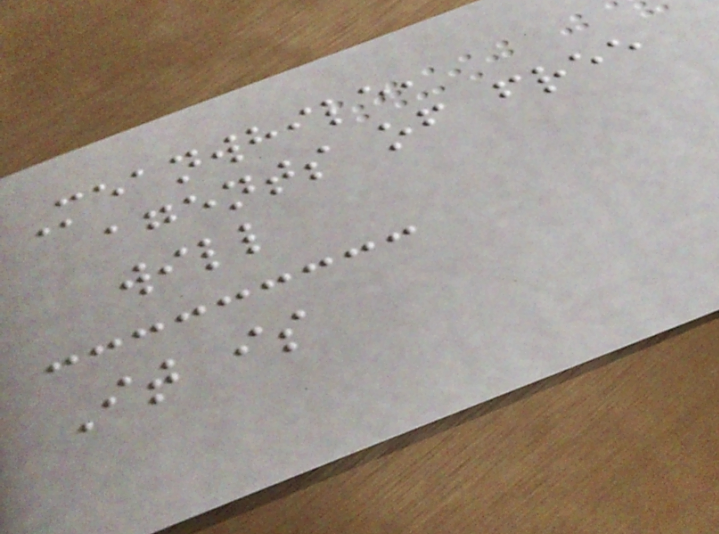Meanwhile,
agents of free
will
It is
